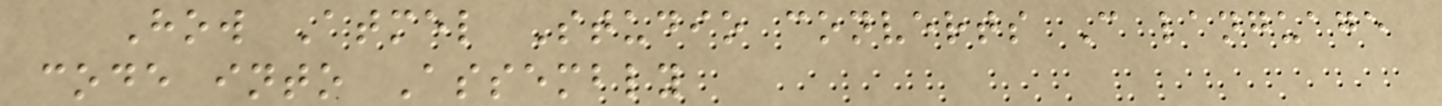How Atmel Studio converts C language
code into Assembly
